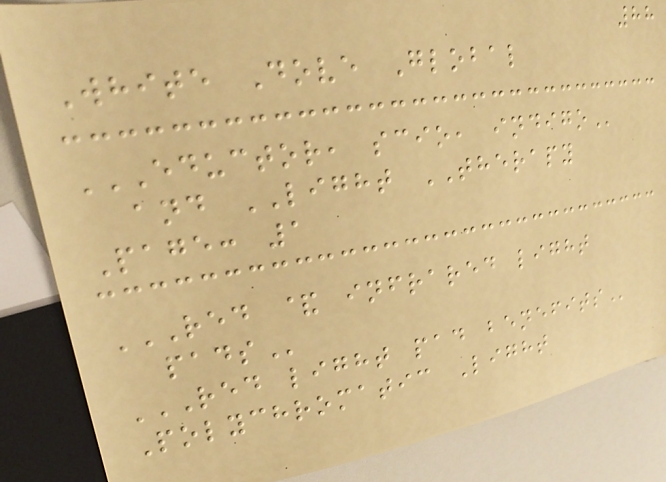88
White Dove Global
EDUCTOR, SCIO, INDIGO
and LIGHT THERAPY
Page: 1
RED & INFRARED LIGHT
PADS
RED LIGHT PAD BENEFITS
Polychromatic Light
